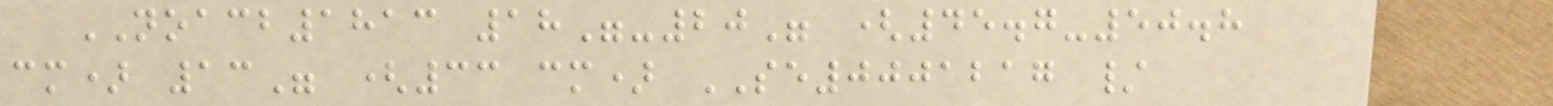NOACB1813 18"-20" (45.7-50.8
cm) 13" (33 cm) SE0001217 /
